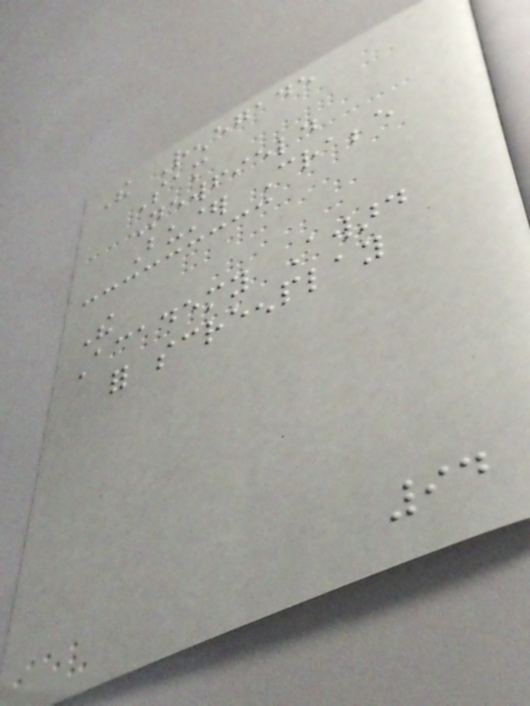The Renegade
Sam
Newfield
Buster Crabbe
The
Academy Award
for screenplay
94
